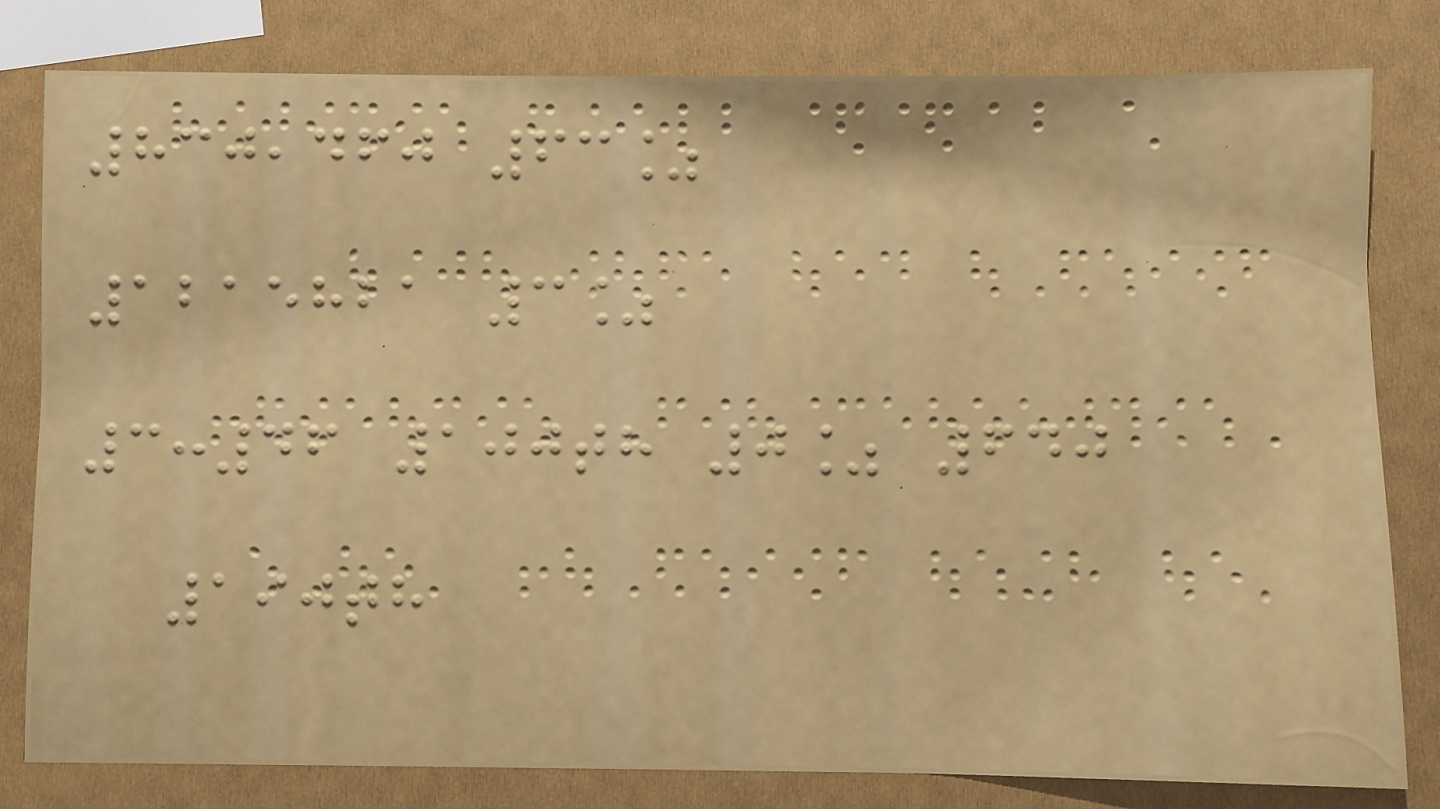830,460 63%
1215821 3%
3:46 100th 0% 640
190th
